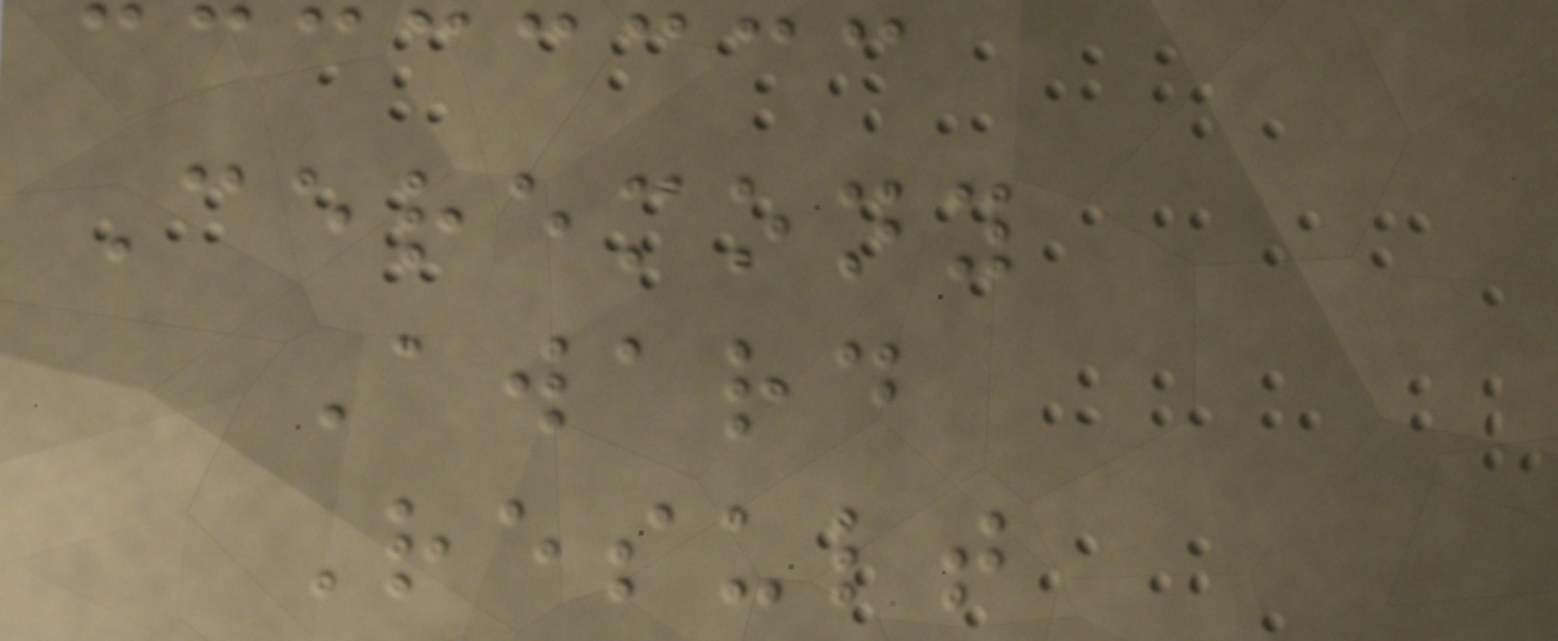Ceremony
Award
Result
